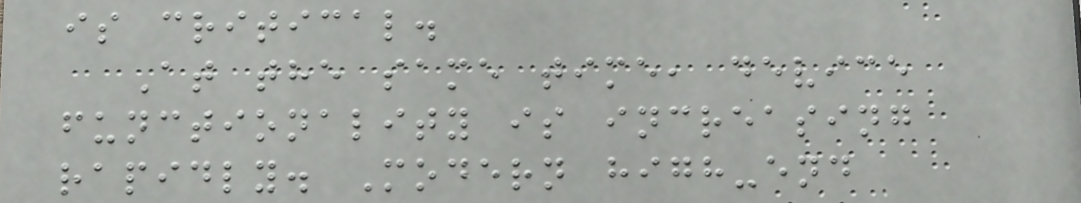is critical.
At the same time, device
functionality is increasing
rapidly. Modern high-end
